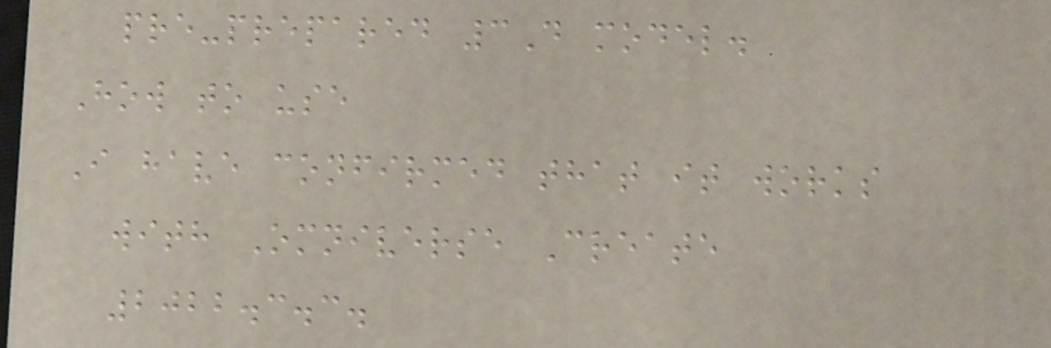pre-prepared 3D model.
How to use
I have confirmed that it works
with Omniverse Create
2022.3.3.
